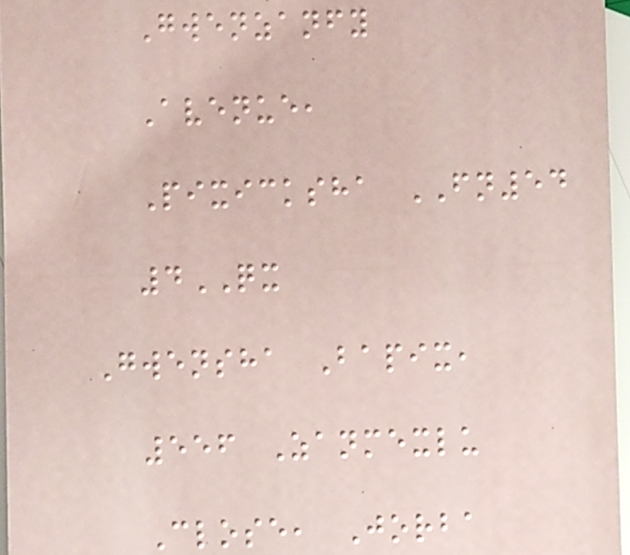Gwenzanfy
Avenue,
Pixicksha FN54
4QX
Gwensha Bapix,
556 Zanmexlu
Close, Jorba
